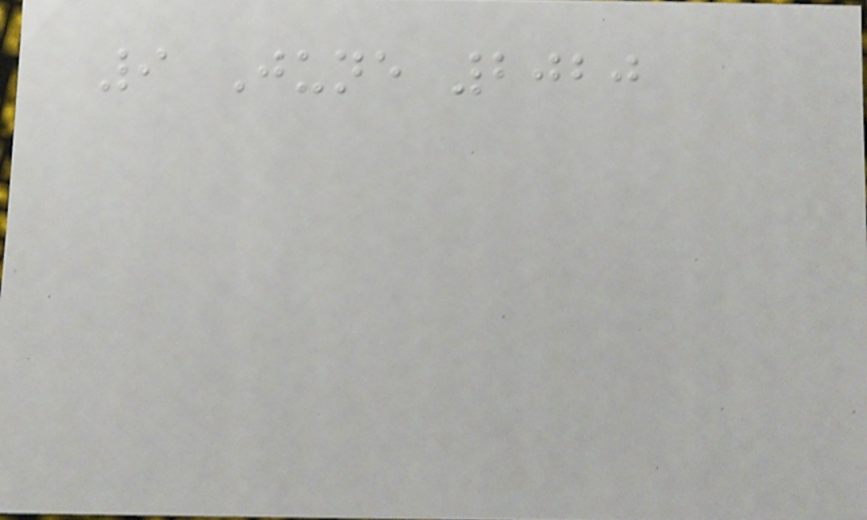9 June 2020
